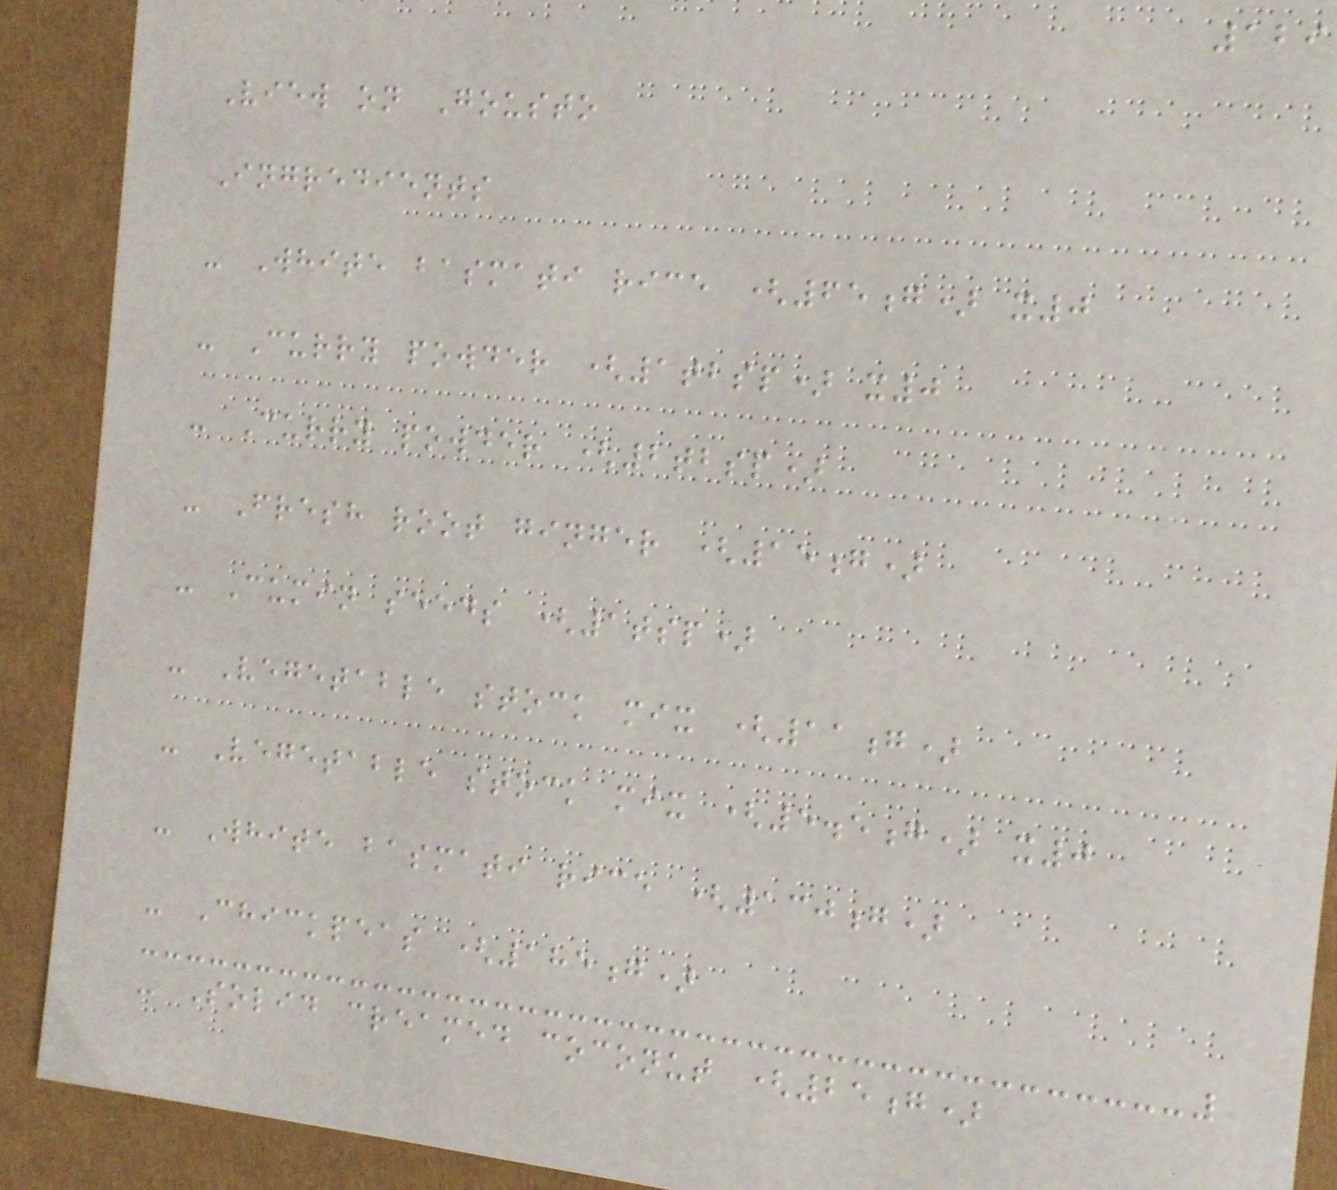129
View on Gousto
Ingredients
- White basmati rice (65g) x0
- Curry powder (1tbsp) x0
- Curry powder (2tbsp)
- Fresh root ginger (15g)
- Cumin seeds (1tsp)
- Vegetable stock mix (11g)
- Vegetable stock mix (5.5g) x0
- White basmati rice (130g)
- Chickpeas (185g)
- Solid creamed coconut (25g)
